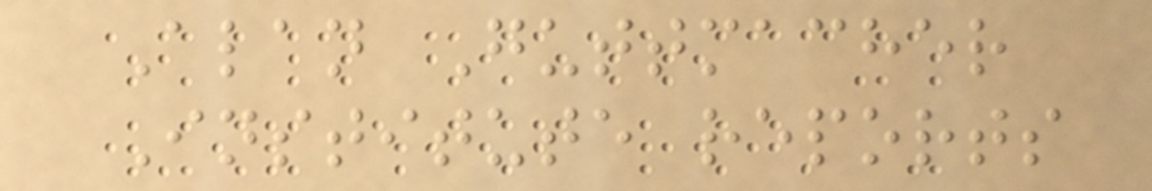Alan Guttmacher
Institute reports
